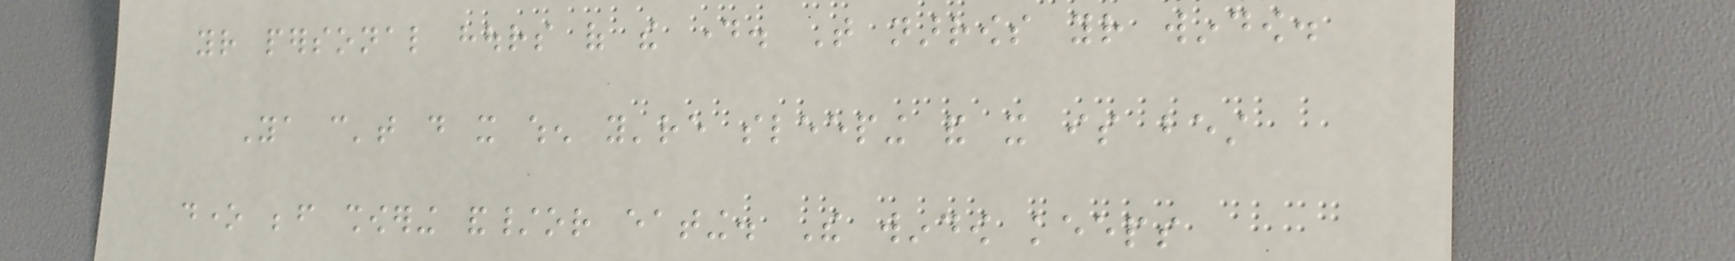your personal hours of the day. That narrows your window.
Ya can't do it when you're sleeping and it is best
done before showering and/or eating. The window keeps
